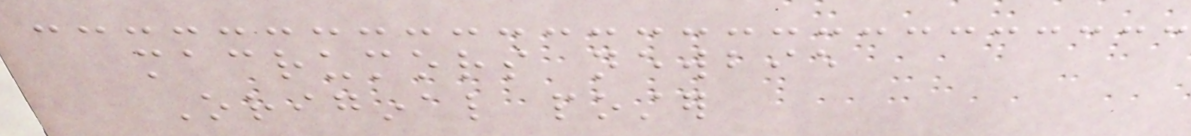macrumors newbie
Original poster
